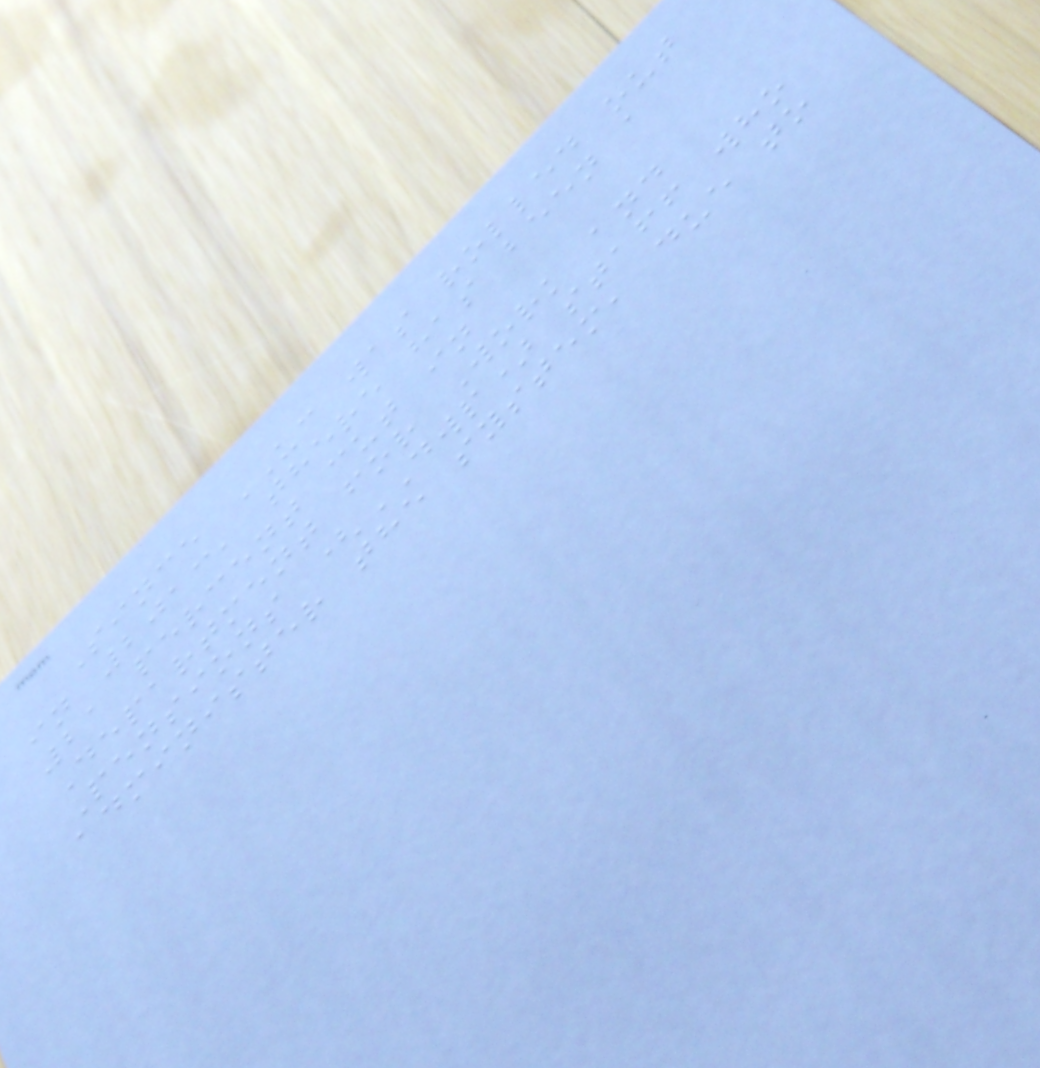Since UC was rolled out
in 2013, there has been a
21 percent cut in
Department for Work and
Pensions (DWP) staff who
administer the system, due to
